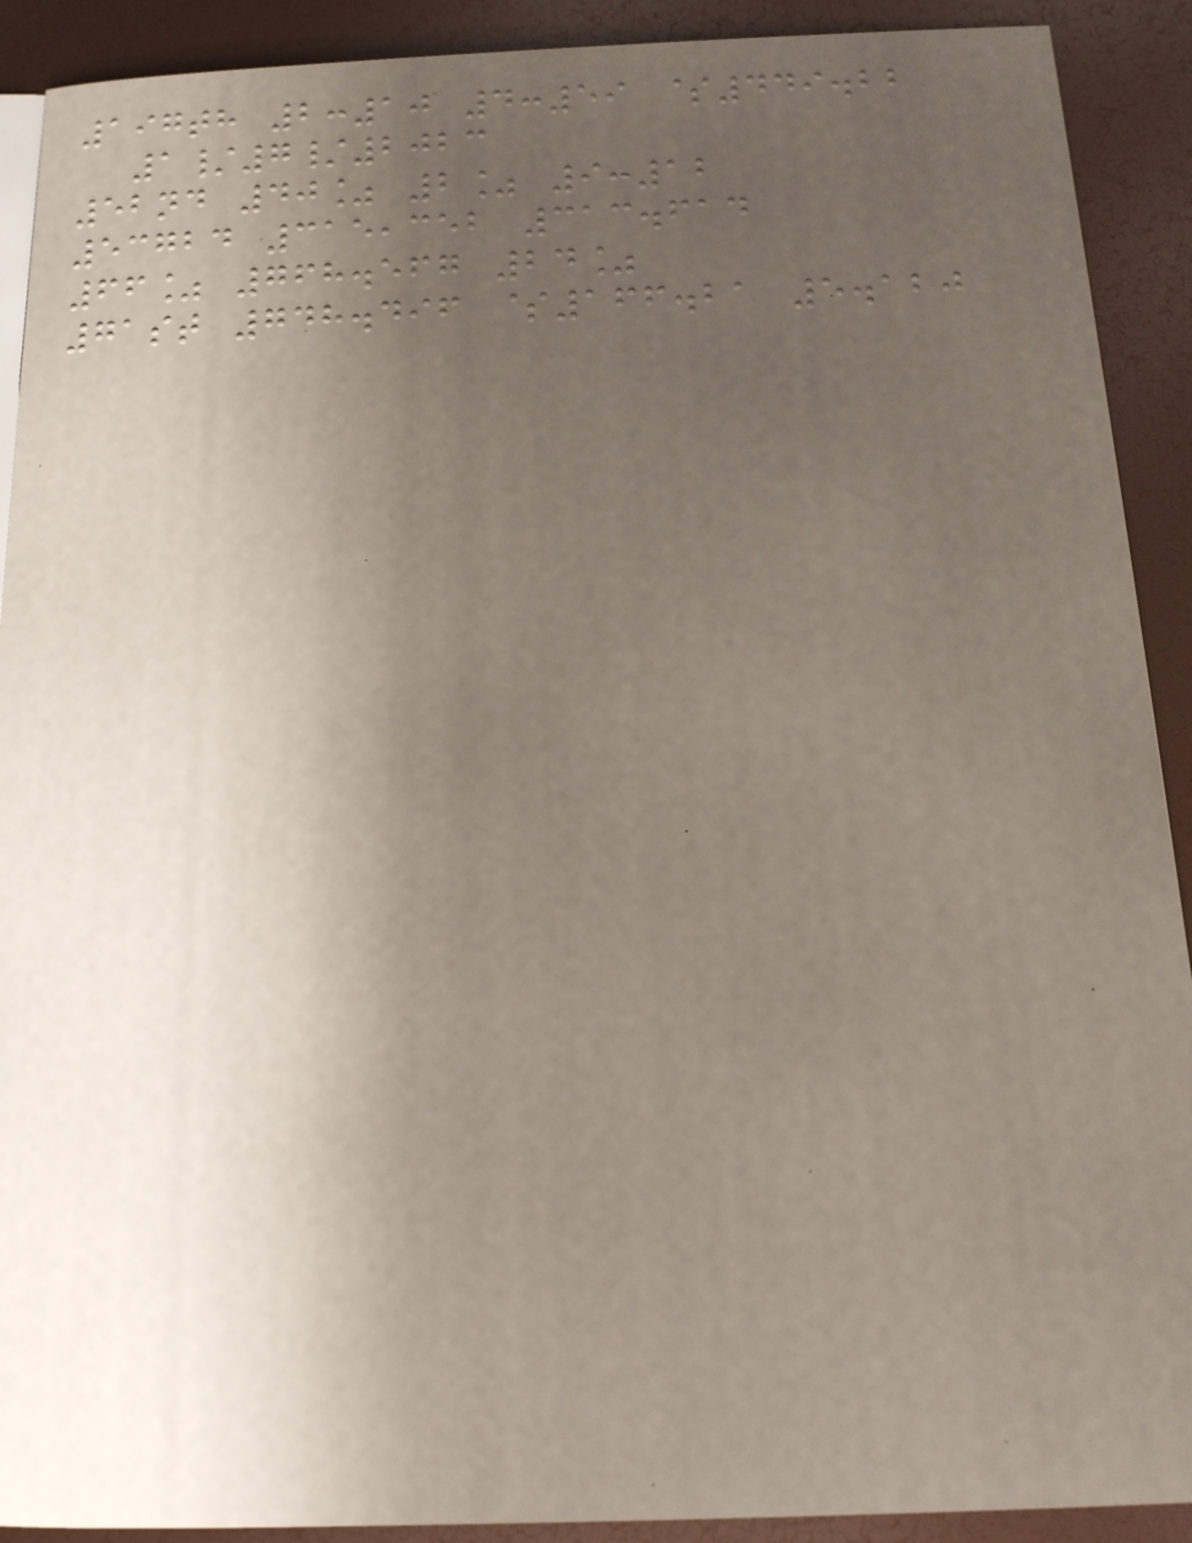197th 2:10 4:59 $449.22
1/7/2023
52nd 40% 2% 9:12
53724 315,352 313.614
66% 768.567 24%
71st 748.496 $166.21 5.120
